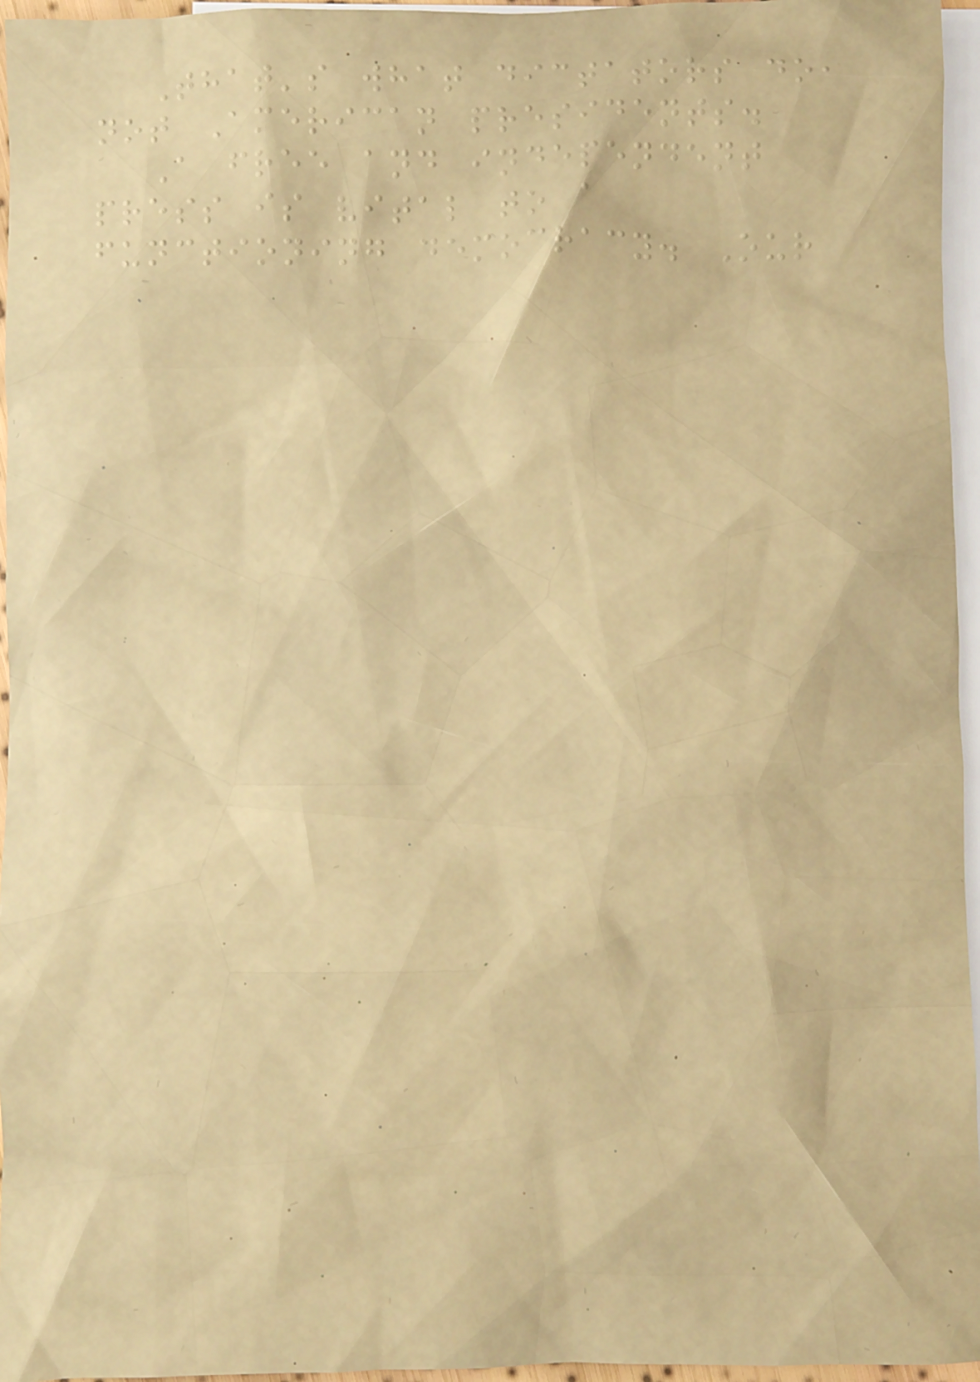That's what dictators do,
not American presidents.
A free and independent
press is vital to a
functioning democracy. Our
